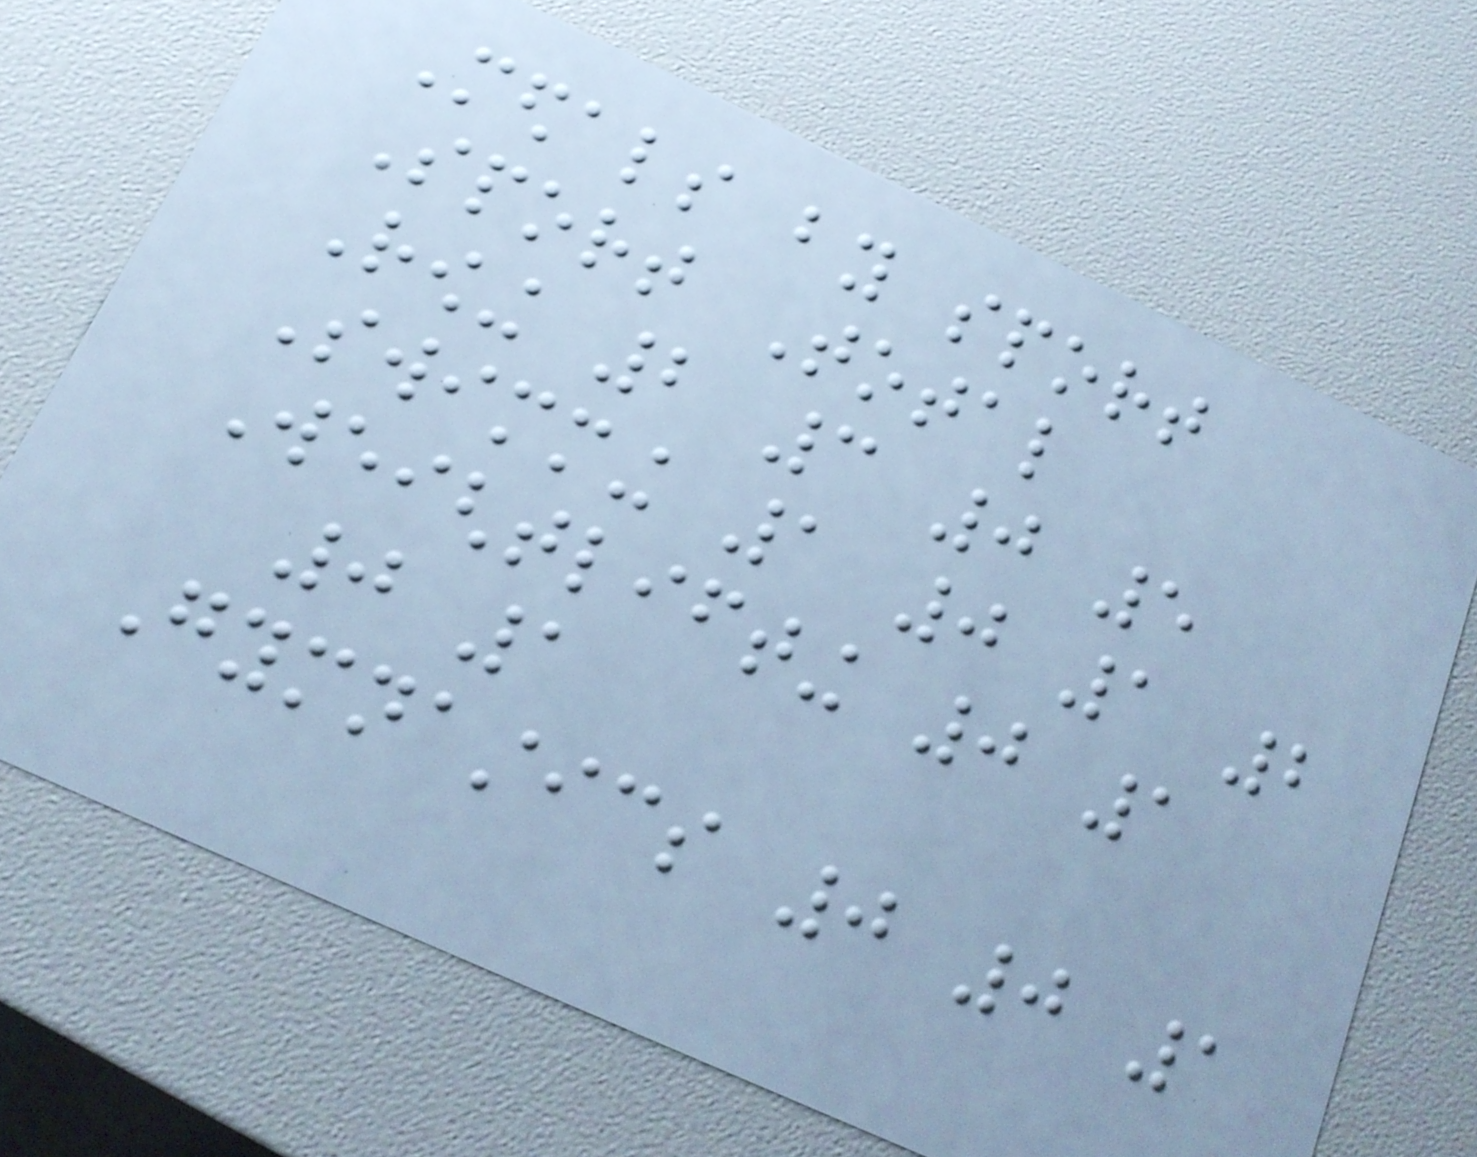Medals by sport
Sport Total
Rowing 2 3 0 5
Swimming 1 0 1 2
Weightlifting 0 1
0 1
Gymnastics 0 0 1
